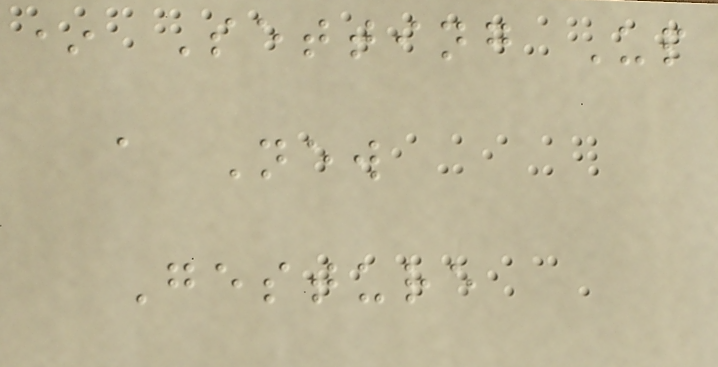* Setting Up
a New
Gesture
